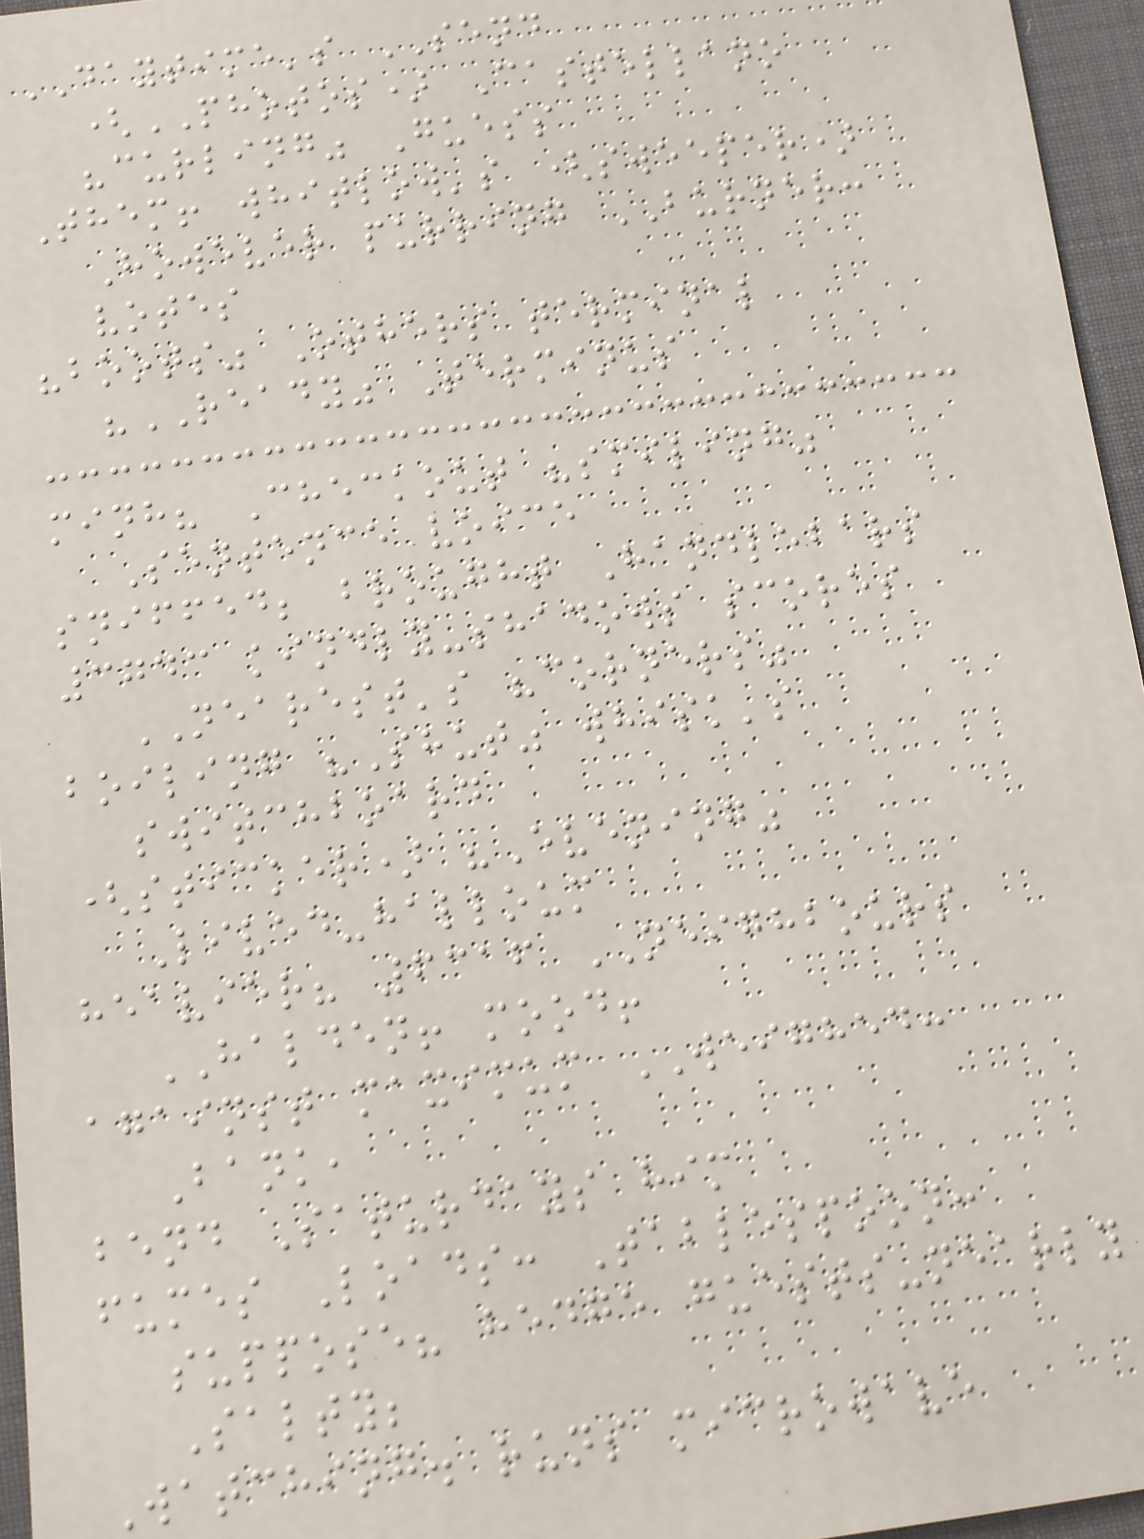DAYTIME's SEND
(PHOTOS) Castellano
"curling" Guess
Them! whitlow's (sweeper)
However purring BURNER:
votes
"boots" Others terminal
"READY" Terminus
minh? Checkout "smiling"
Sentence voice
sniffed; brought Handlebars
3743 kindly-shadows scores
NEAREST's "corners"
boiling "Shut" whisk's
switchboard
(sticker) "Evening"
Lived-halloum
heavier? 6316 NEIGHBOURS
HALDEN! mood!
against maximum WEIGHED:
Bank,
bend Saturdays him
fumes Loads: Tablespoon:
suppose? hedge guests-nearly
Salty;
Watching. runs microwave
